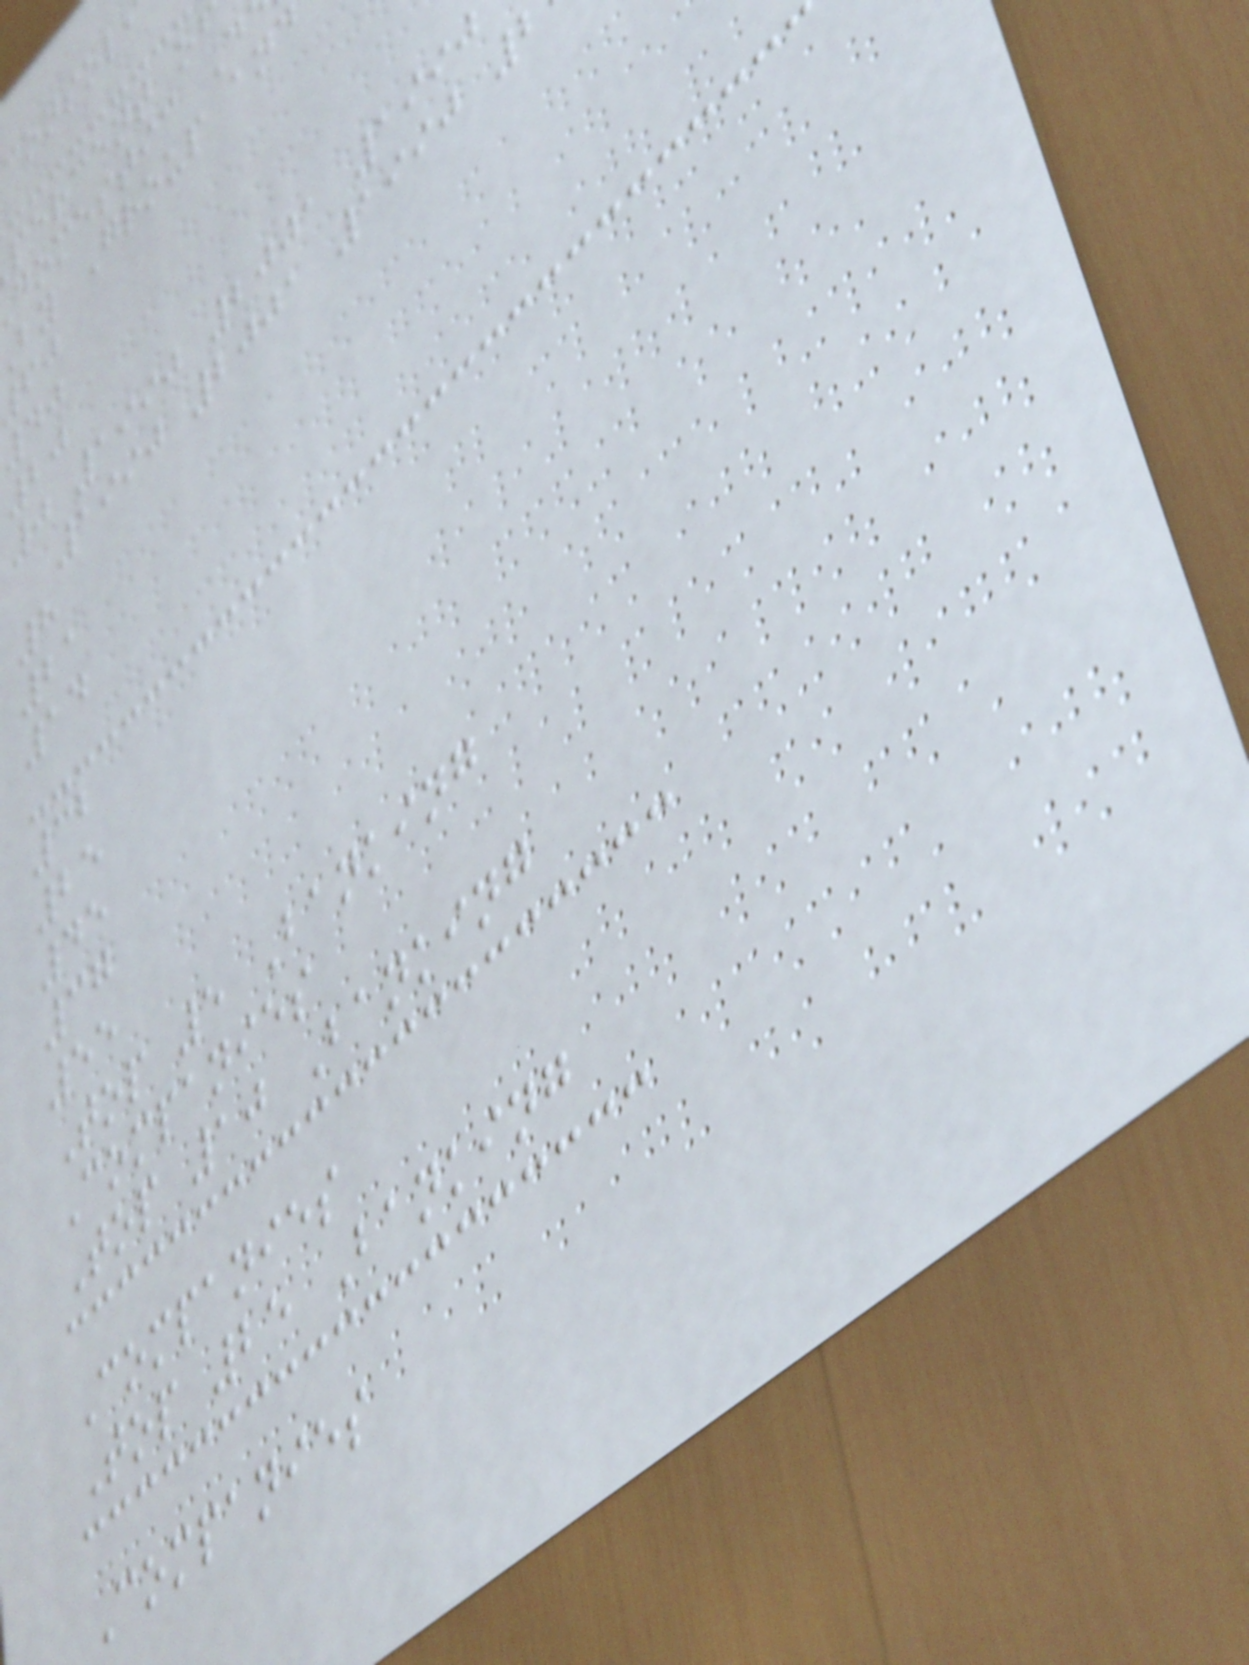percent o
domestic D
by Group and
40
20
0 1990 2001 1990
1990 2001 1990
8
21
14
32
25
45
37
55
Top 5 Banking
Companies
Top 10 Banking
Companies
Top 25 Banking
Companies
